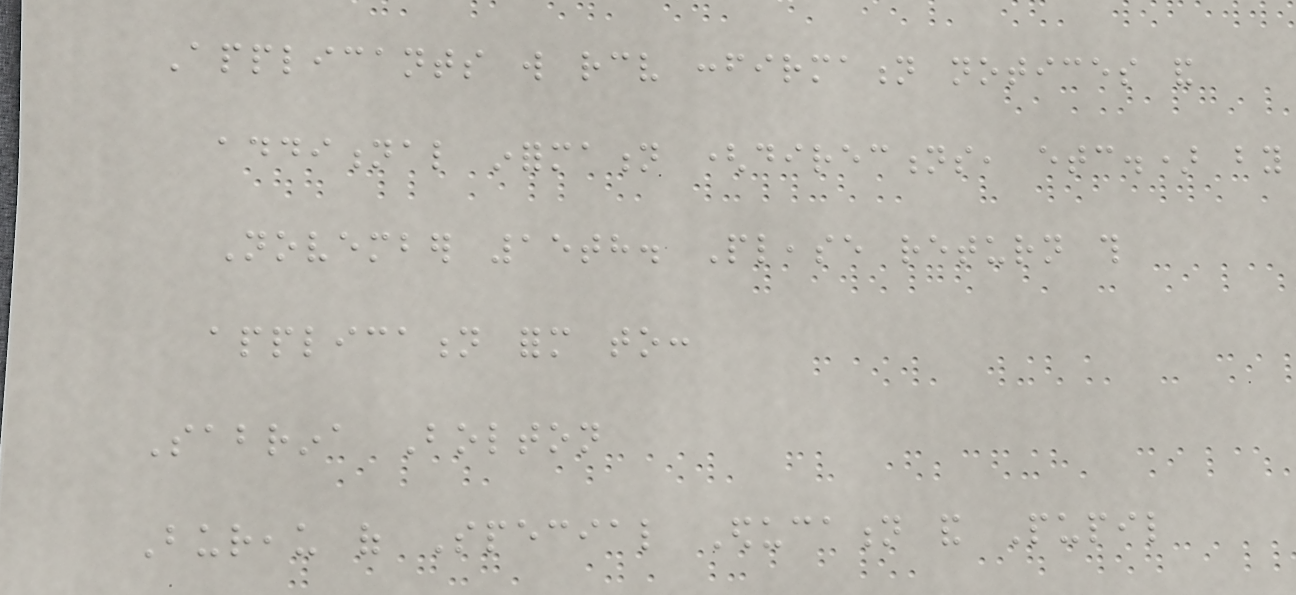Applicants will receive confirmation notices and
additional information (directions, etc.) by
November 15th. Please return this
application form to:
Sabrina Bolton
Bureau of Special Education and Pupil
